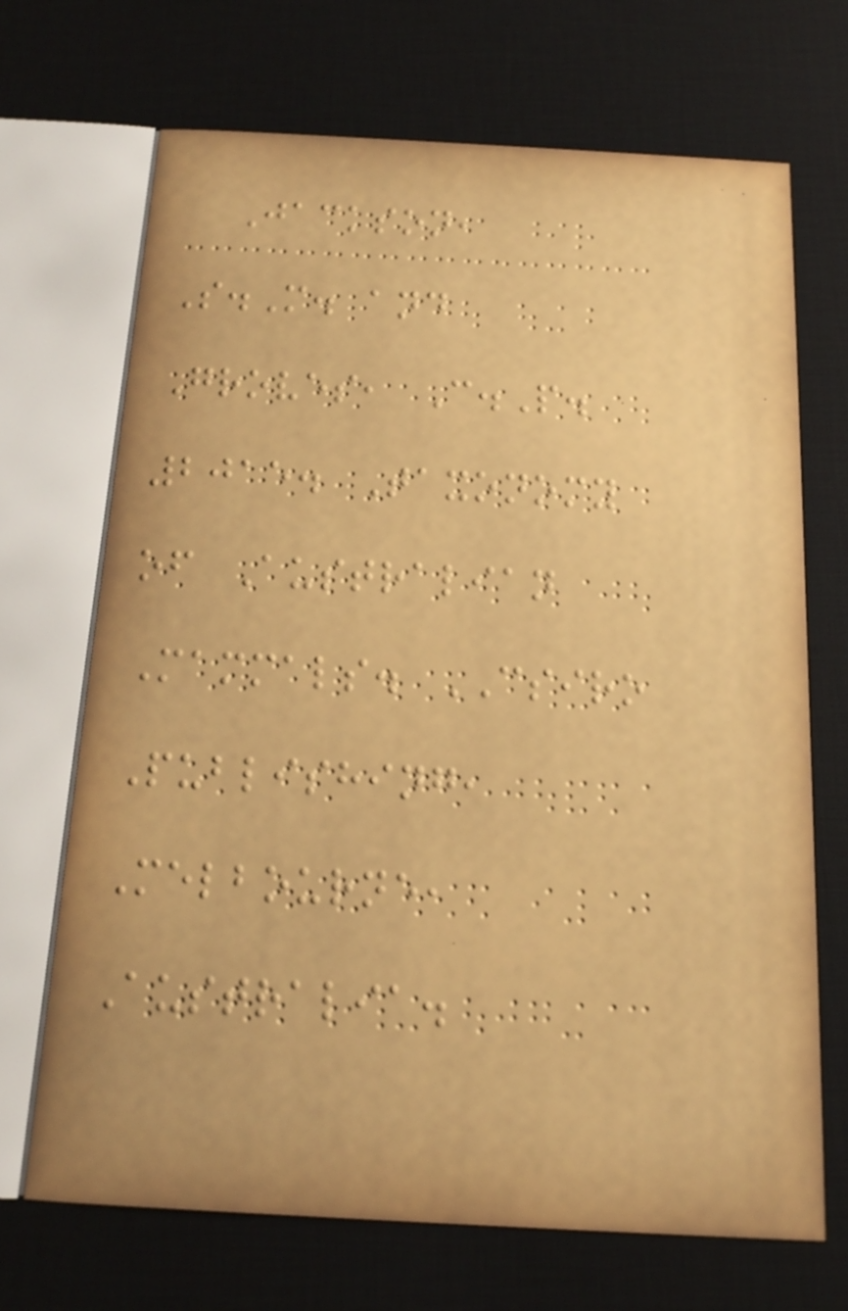Jackson,
S.M. and
Groves, C.P.
2015. Taxonomy
of Australian
Mammals. CSIRO
Publishing,
Melbourne,
Australia.
